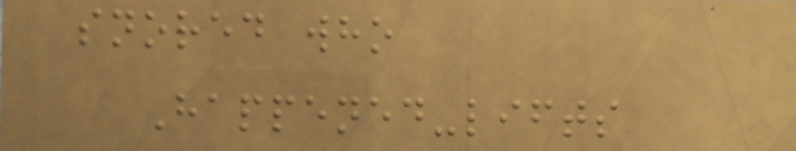snored who
Happened-lifts
